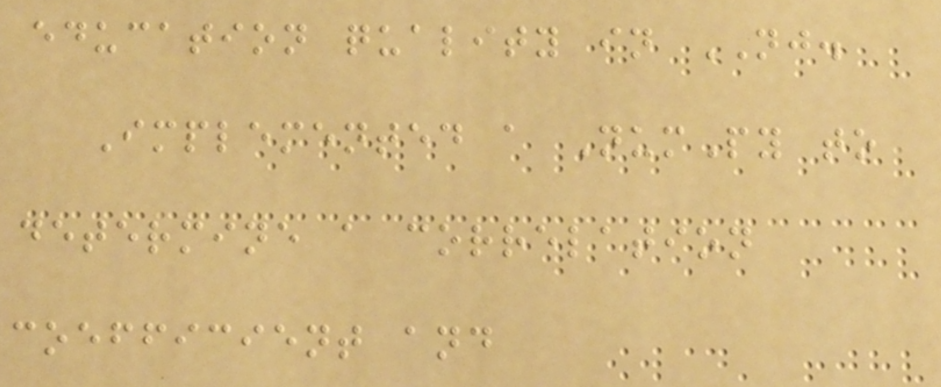education quality in NJ.
Implemented a NumPy to
determine a correlation
coefficient and
